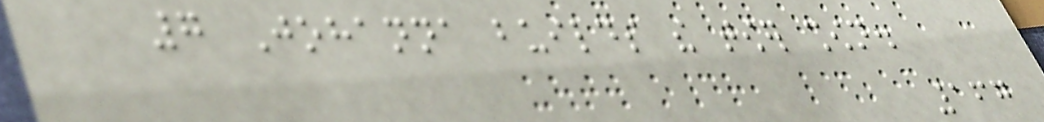7 Johanna builds the tower shown.
167
